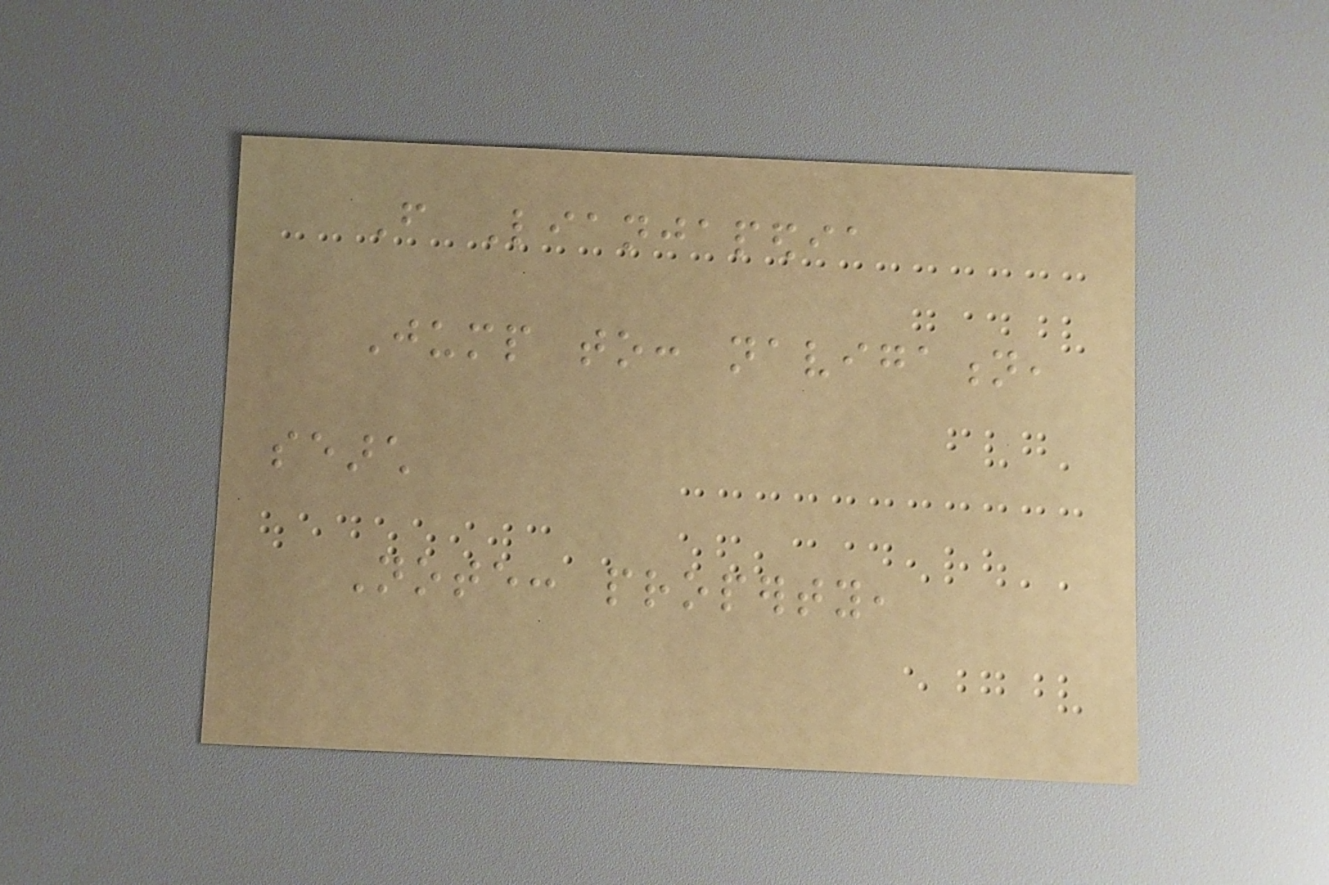From Lianjapedia
Jump to: navigation,
search
Note: property,
